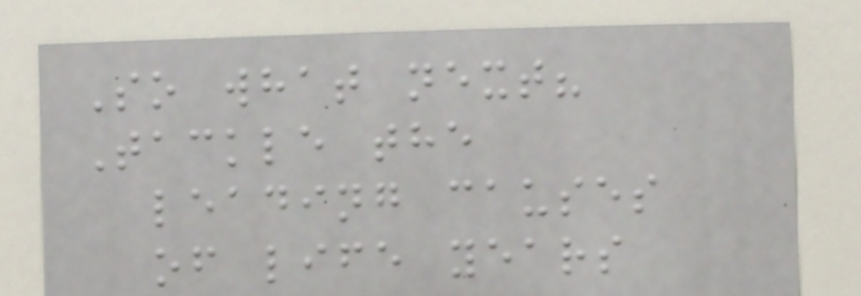So what next?
Tackle the
leading causes
of life years
